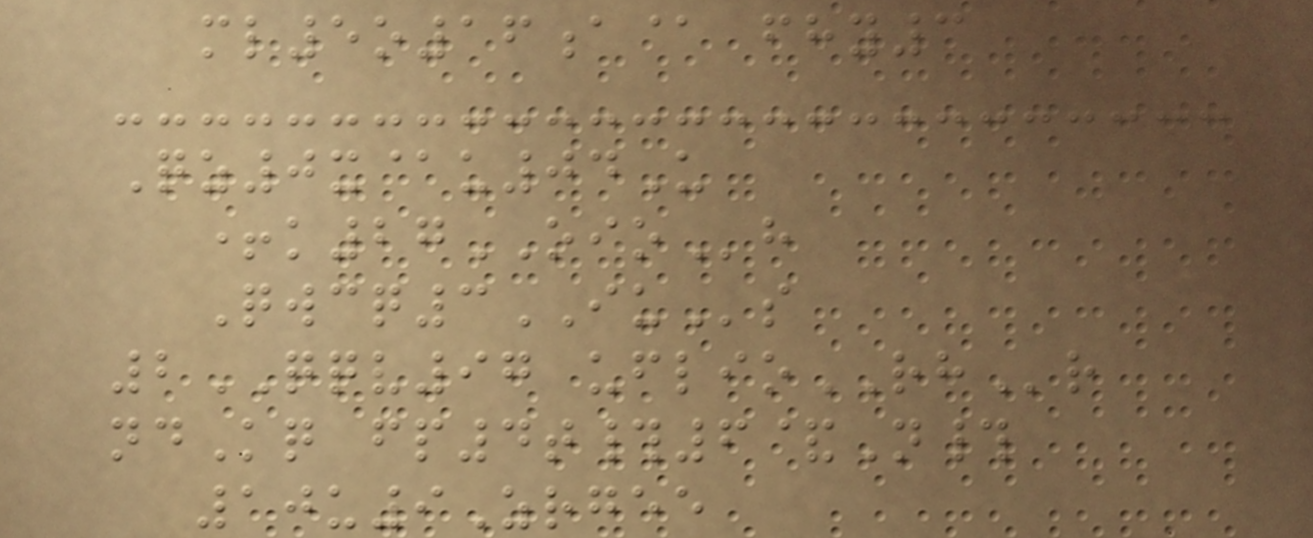ml5o16a@ fhy3
Qz0x@u04U
+k27OIOh
Qwcq3IUs
2QQV97 uflioRHr
ndKq fp4t#6&N#
10u9Zrgee
